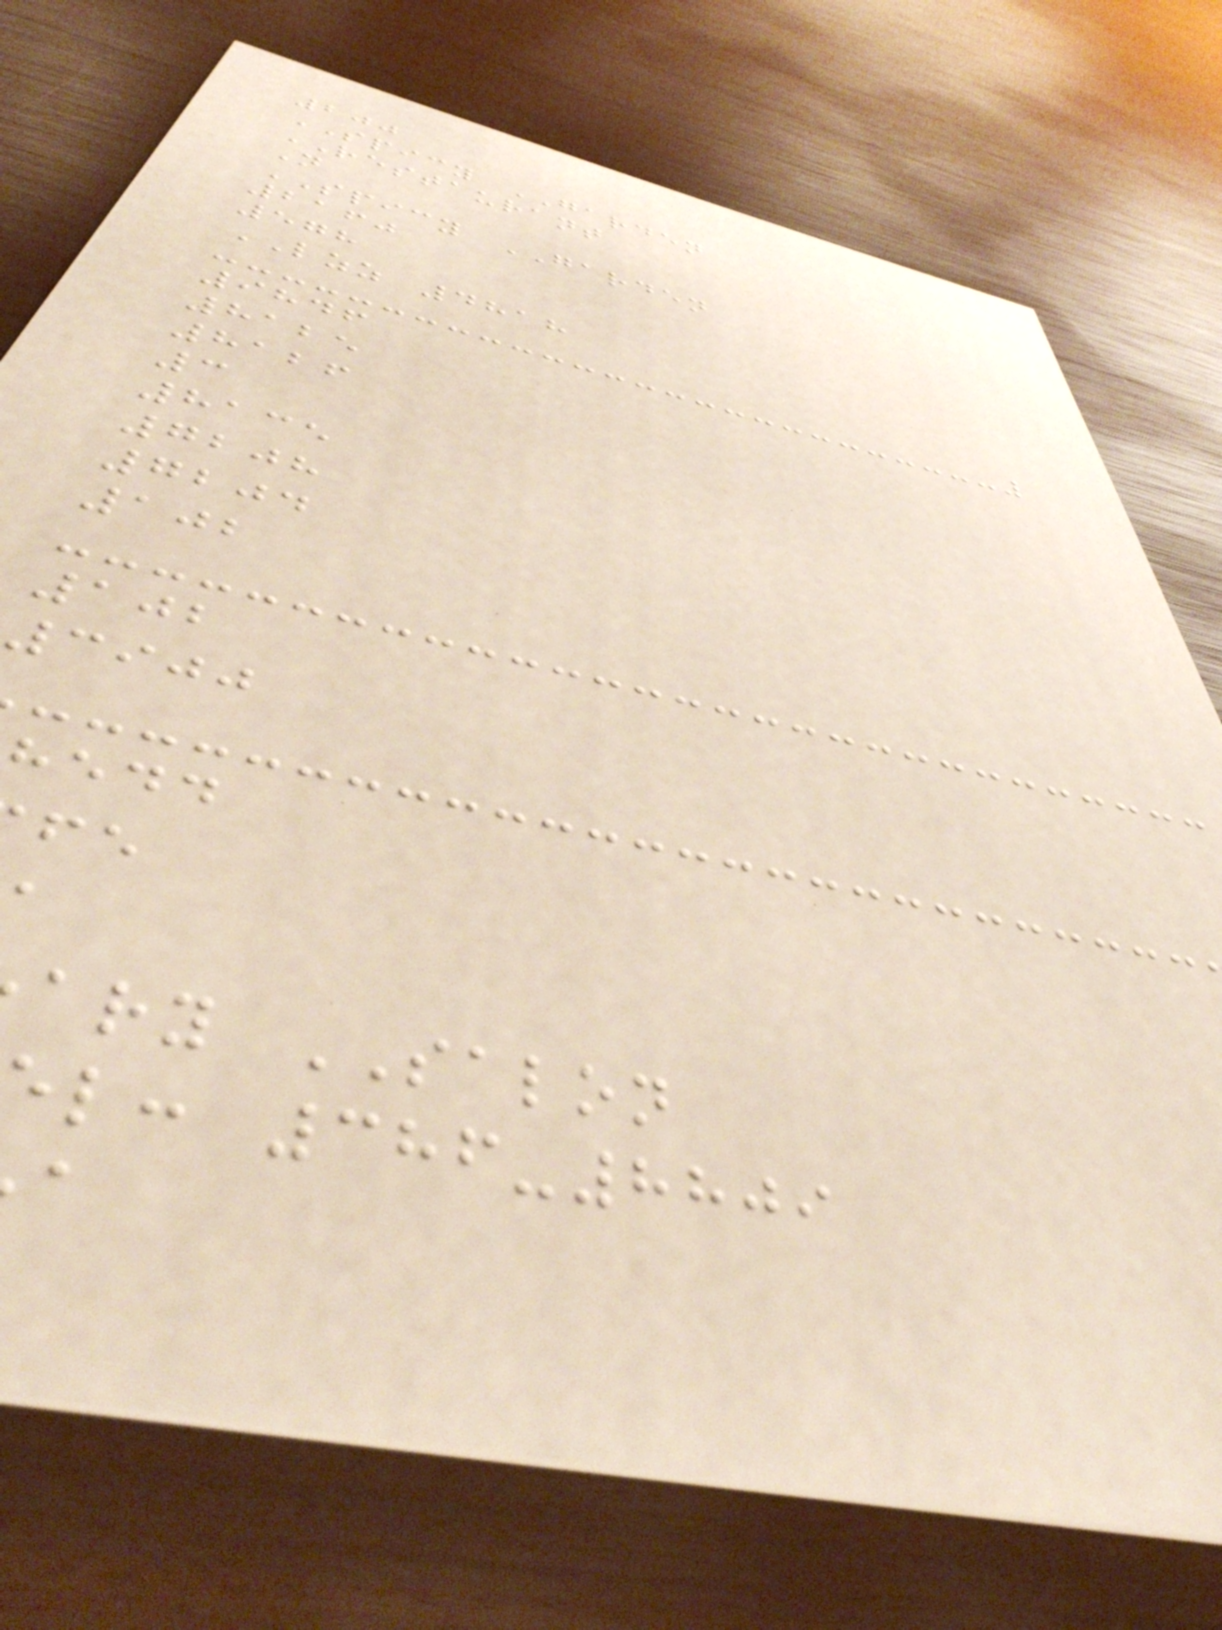200
SPICY GARDEN
RESTAURANT
N
SPICY GARDEN
2160
578
LZZ 4818
9846
8125
8126
3
8135
7208
7204
102
102
3900
hedd
ary SALON
l: 386-8809
